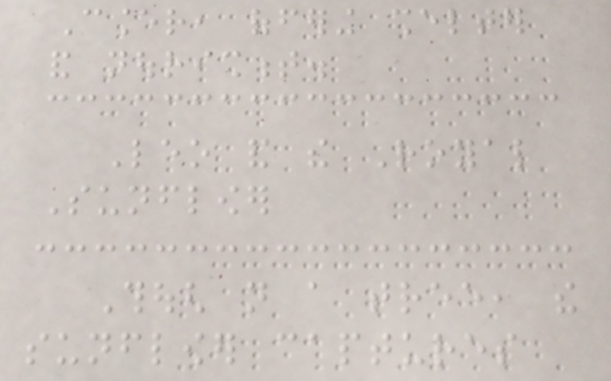Cancer, offering shelter
and nourishment.
Leo and the Royal
Sunflower
Though not a tree, the
sunflower captures
